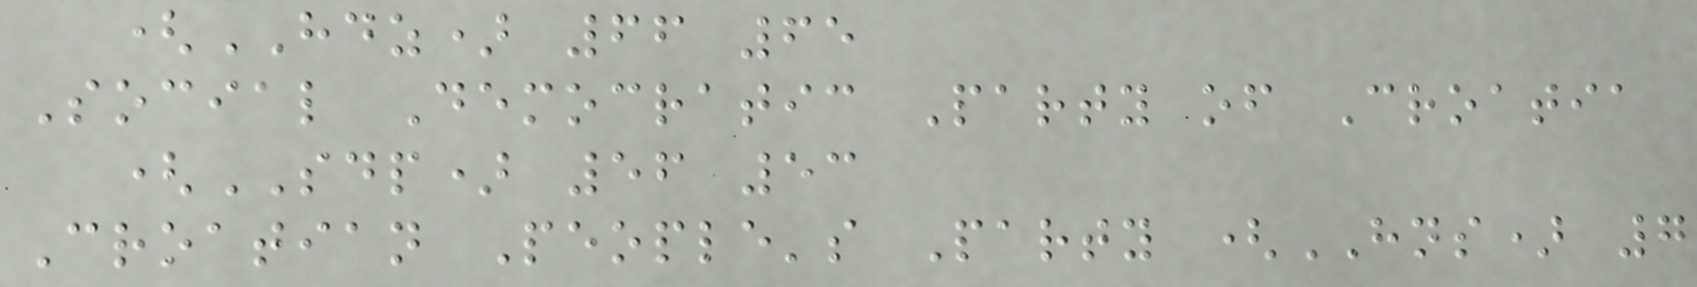(HDZ) 66 65
Social Democratic Party of Croatia
(SDP) 56 53
Croatian People's Party (HNS) 7
